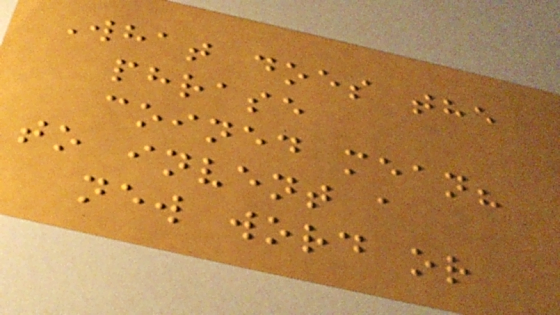What does the
phrase
coined mean?
to invent a
new word or
